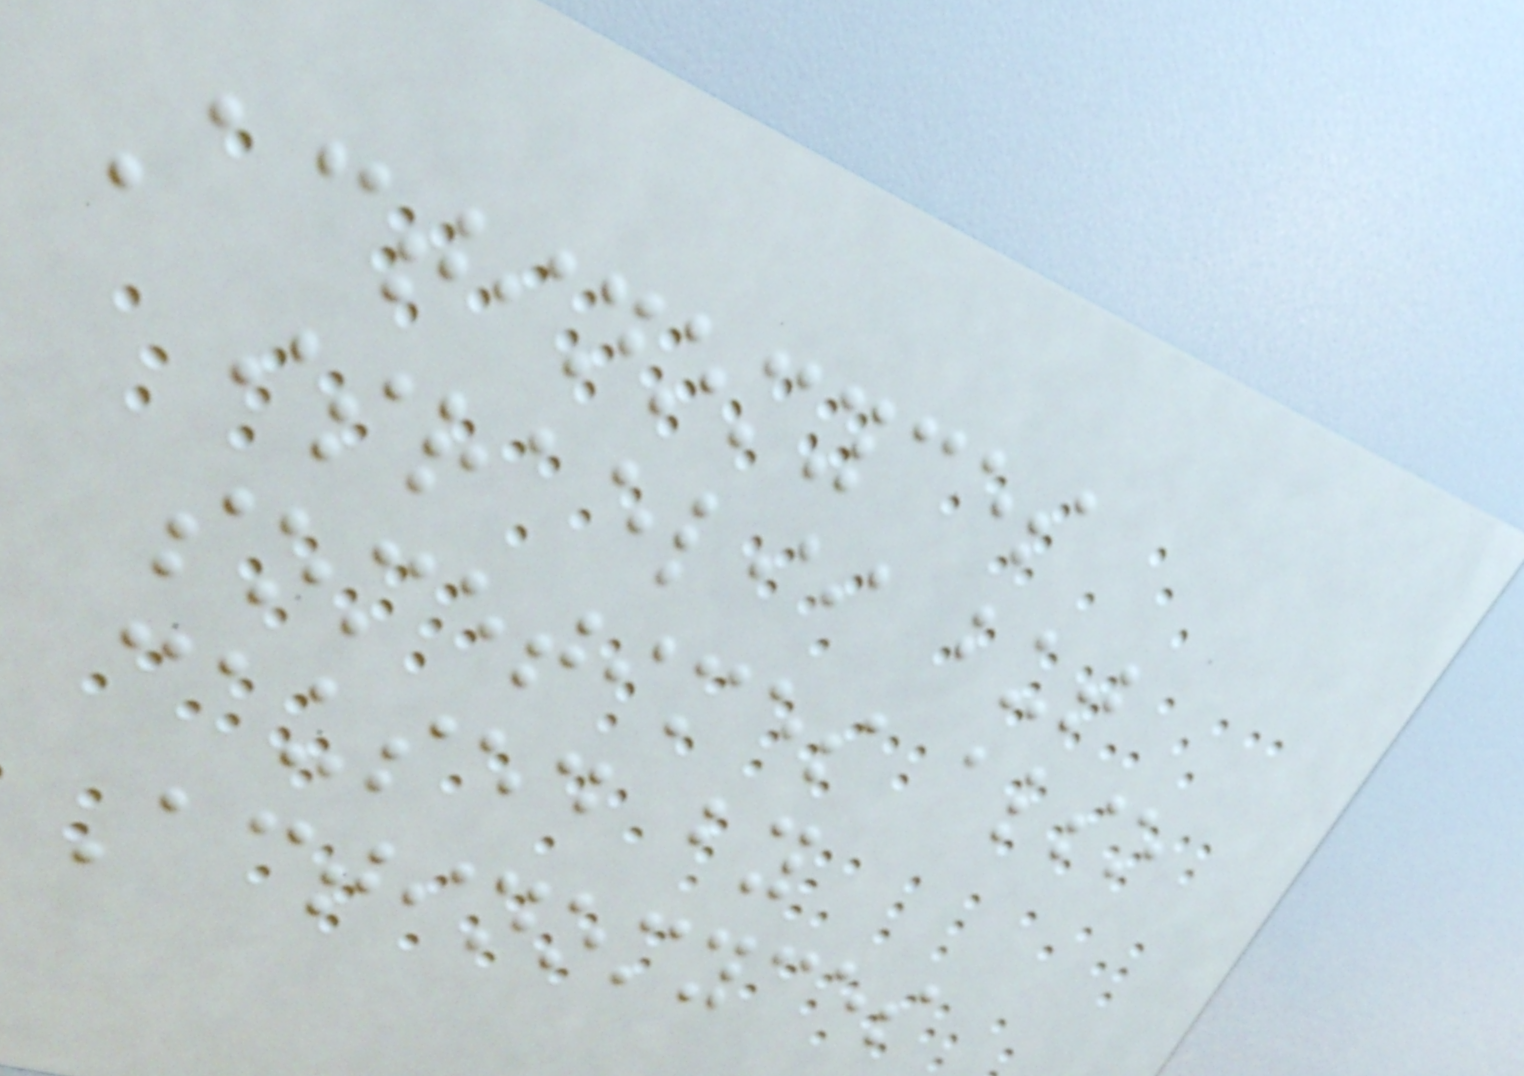Actinomyces
israelii but
sometimes also
caused by
Actinomyces
